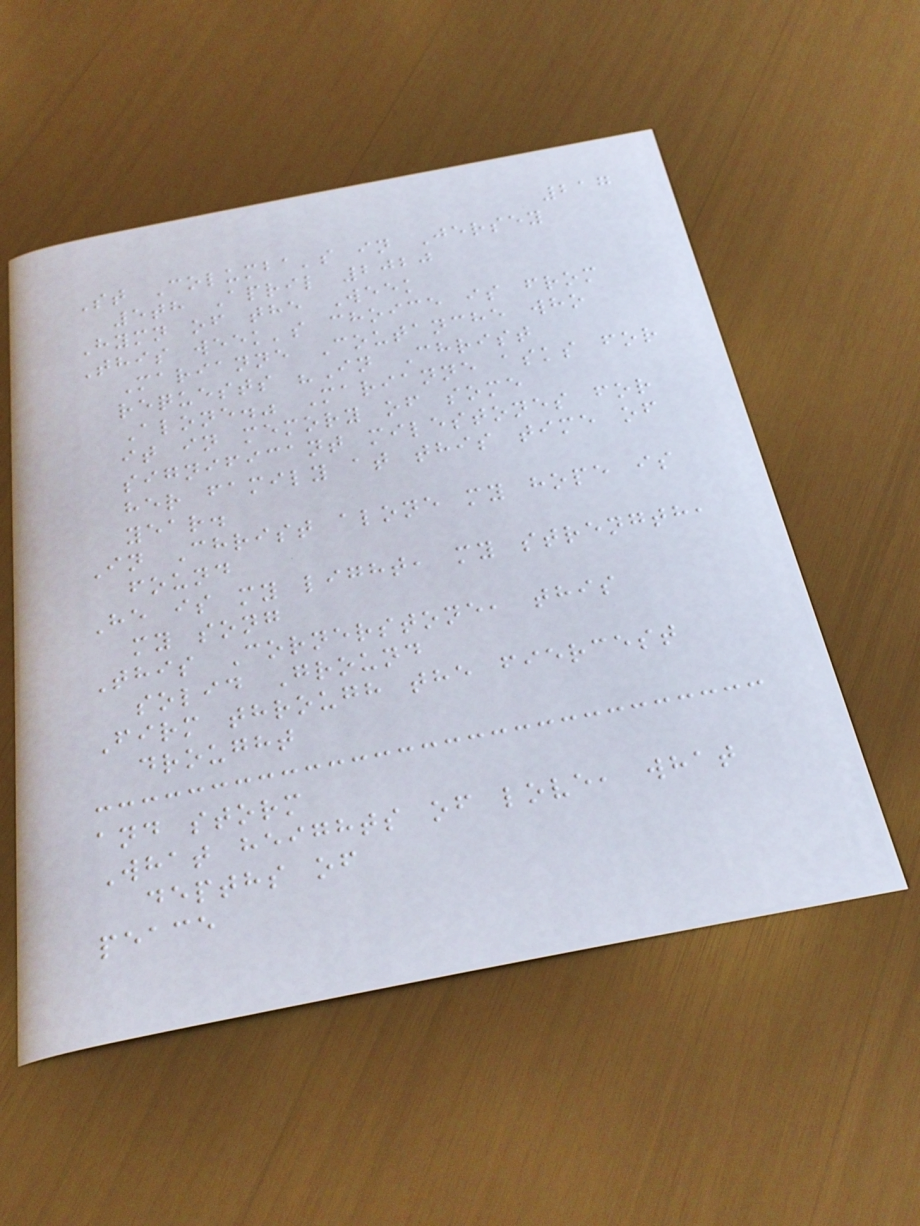217
St Columba's in Jersey
5th April 2020
Hymn of the Week
This week's choice is from
Marianne Coutanche who
requests "In Christ
Alone." Marianne asks for
it in memory of some
significant milestones for
her family at this time of
year.
In Christ alone my hope is
found
He is my light, my strength,
my song
This Cornerstone, this
solid Ground
Firm through the fiercest
drought
and storm
What heights of love, what
depths of
peace
